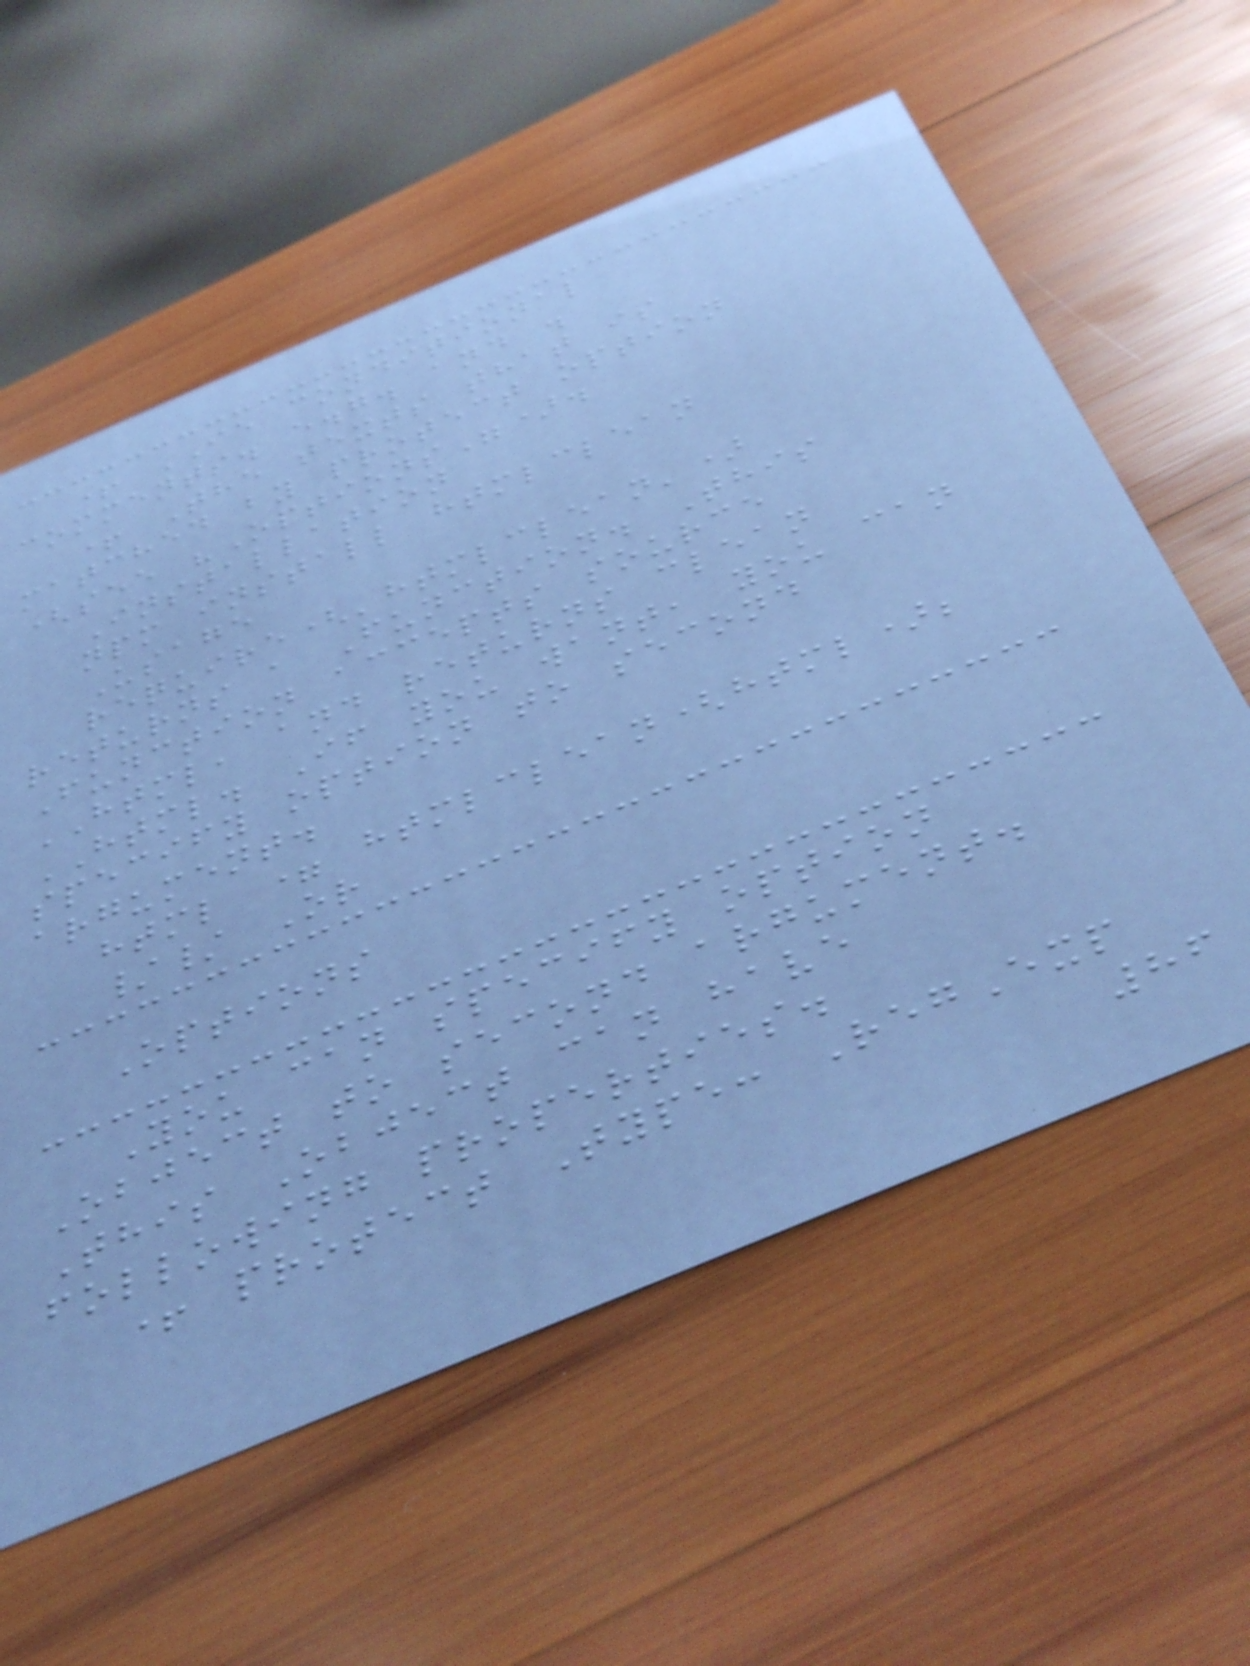+ IE conditional
comments. e.g. and .
+ The texts that is
matched by protect option
(see "Options").
Installation
npm install htmlclean
Usage
require('htmlclean')
returns a Function. This
Function accepts source
HTML, and returns clean
HTML. If you want, you can
specify option to second
argument.
html = htmlclean(html);
// Or
Options
You can specify option
Object to second argument.
This Object can have
following properties.
+ protect Type: RegExp
86
